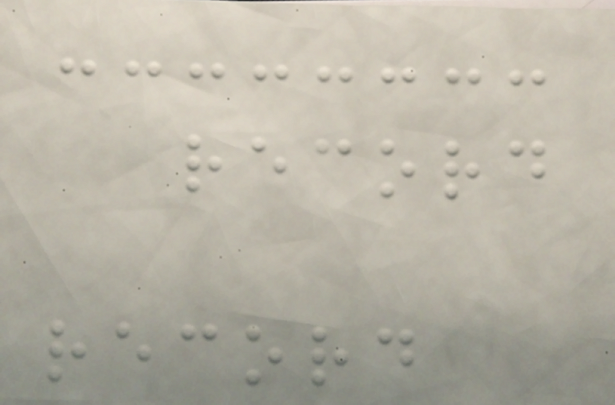record
record
